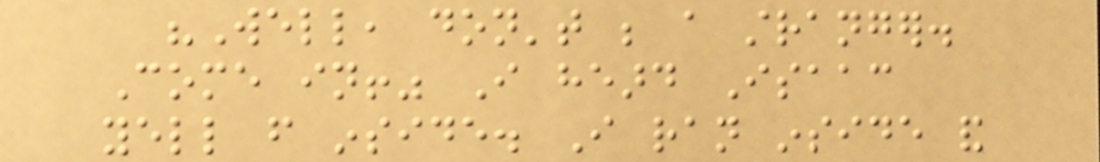"Well, don't be a stranger.
Come in!" I heard Isaac
yell from inside. I ran inside and
